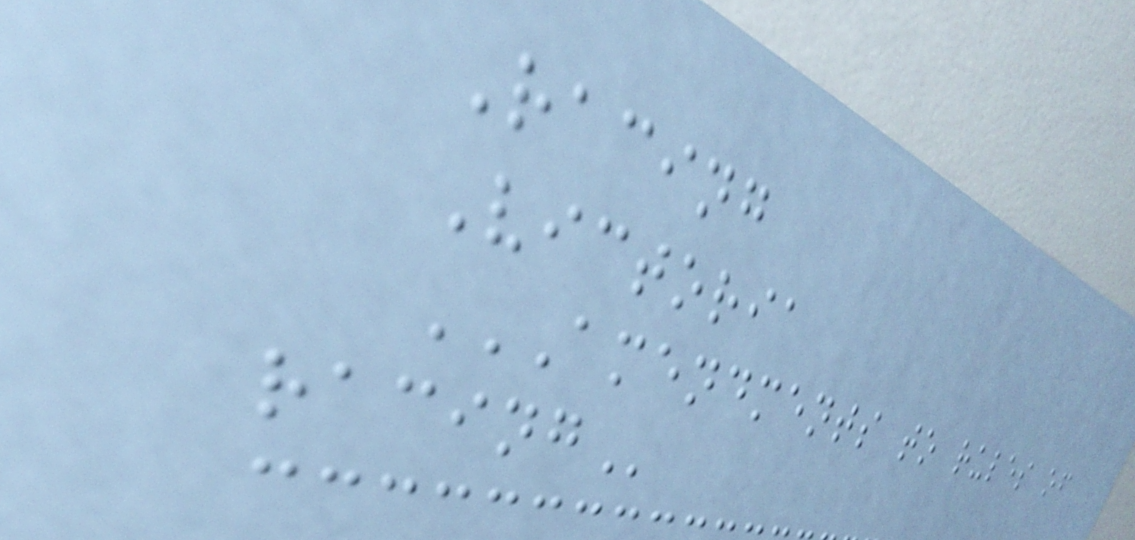Racing
Victoria
AMENDMENTS TO RULES OF
RACING
